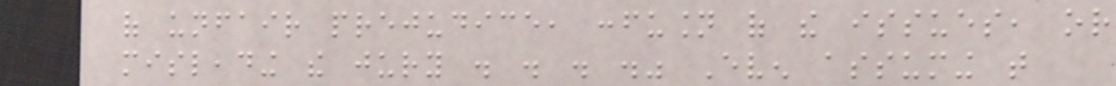of unfair prejudice, confusion of the issues, or
misleading the jury . . . ." Even assuming that
